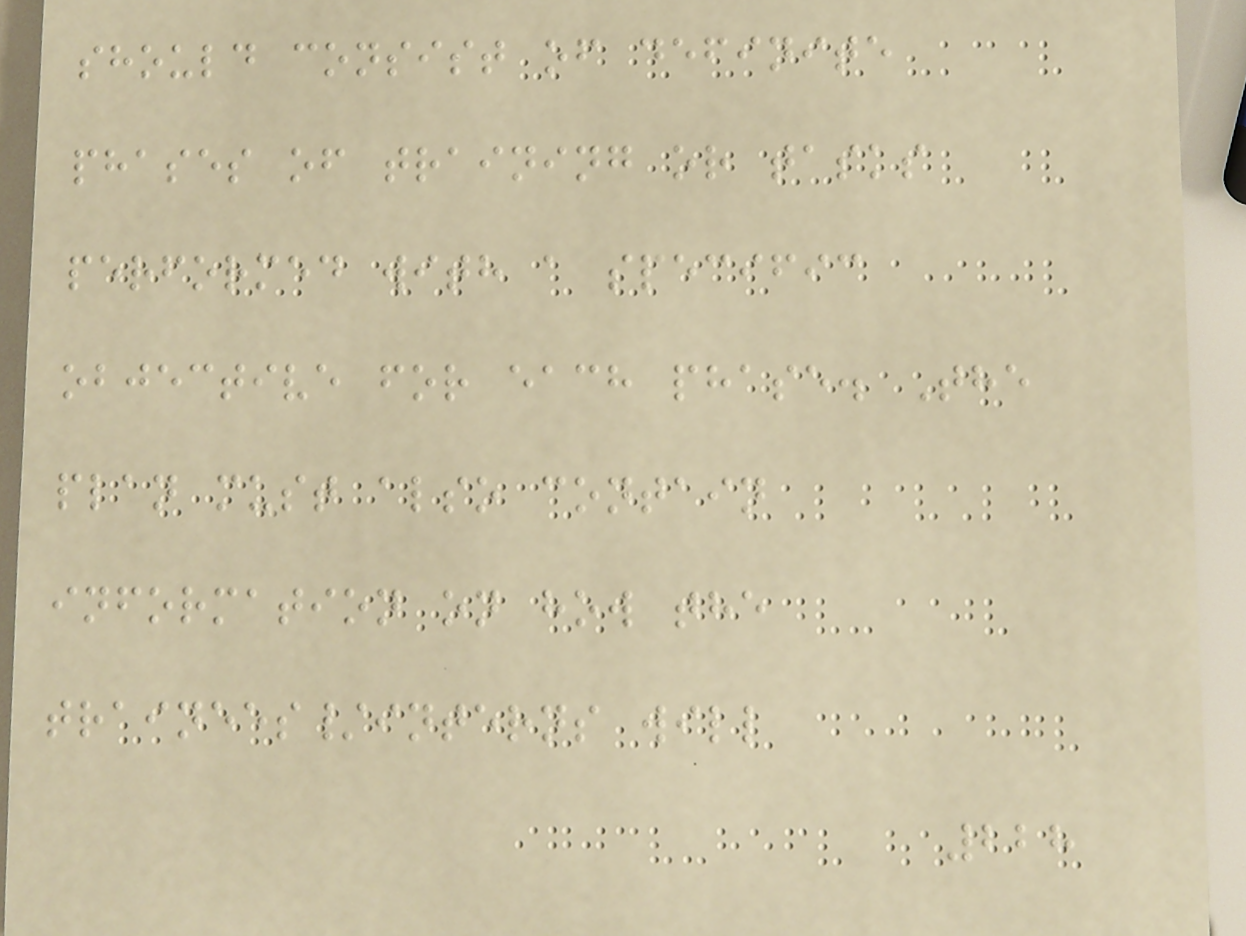should consist of definite
phases of training or tasks
performed with a specific
objective for each phase. The
plan must also contain
information on how the
trainees/interns will
228
